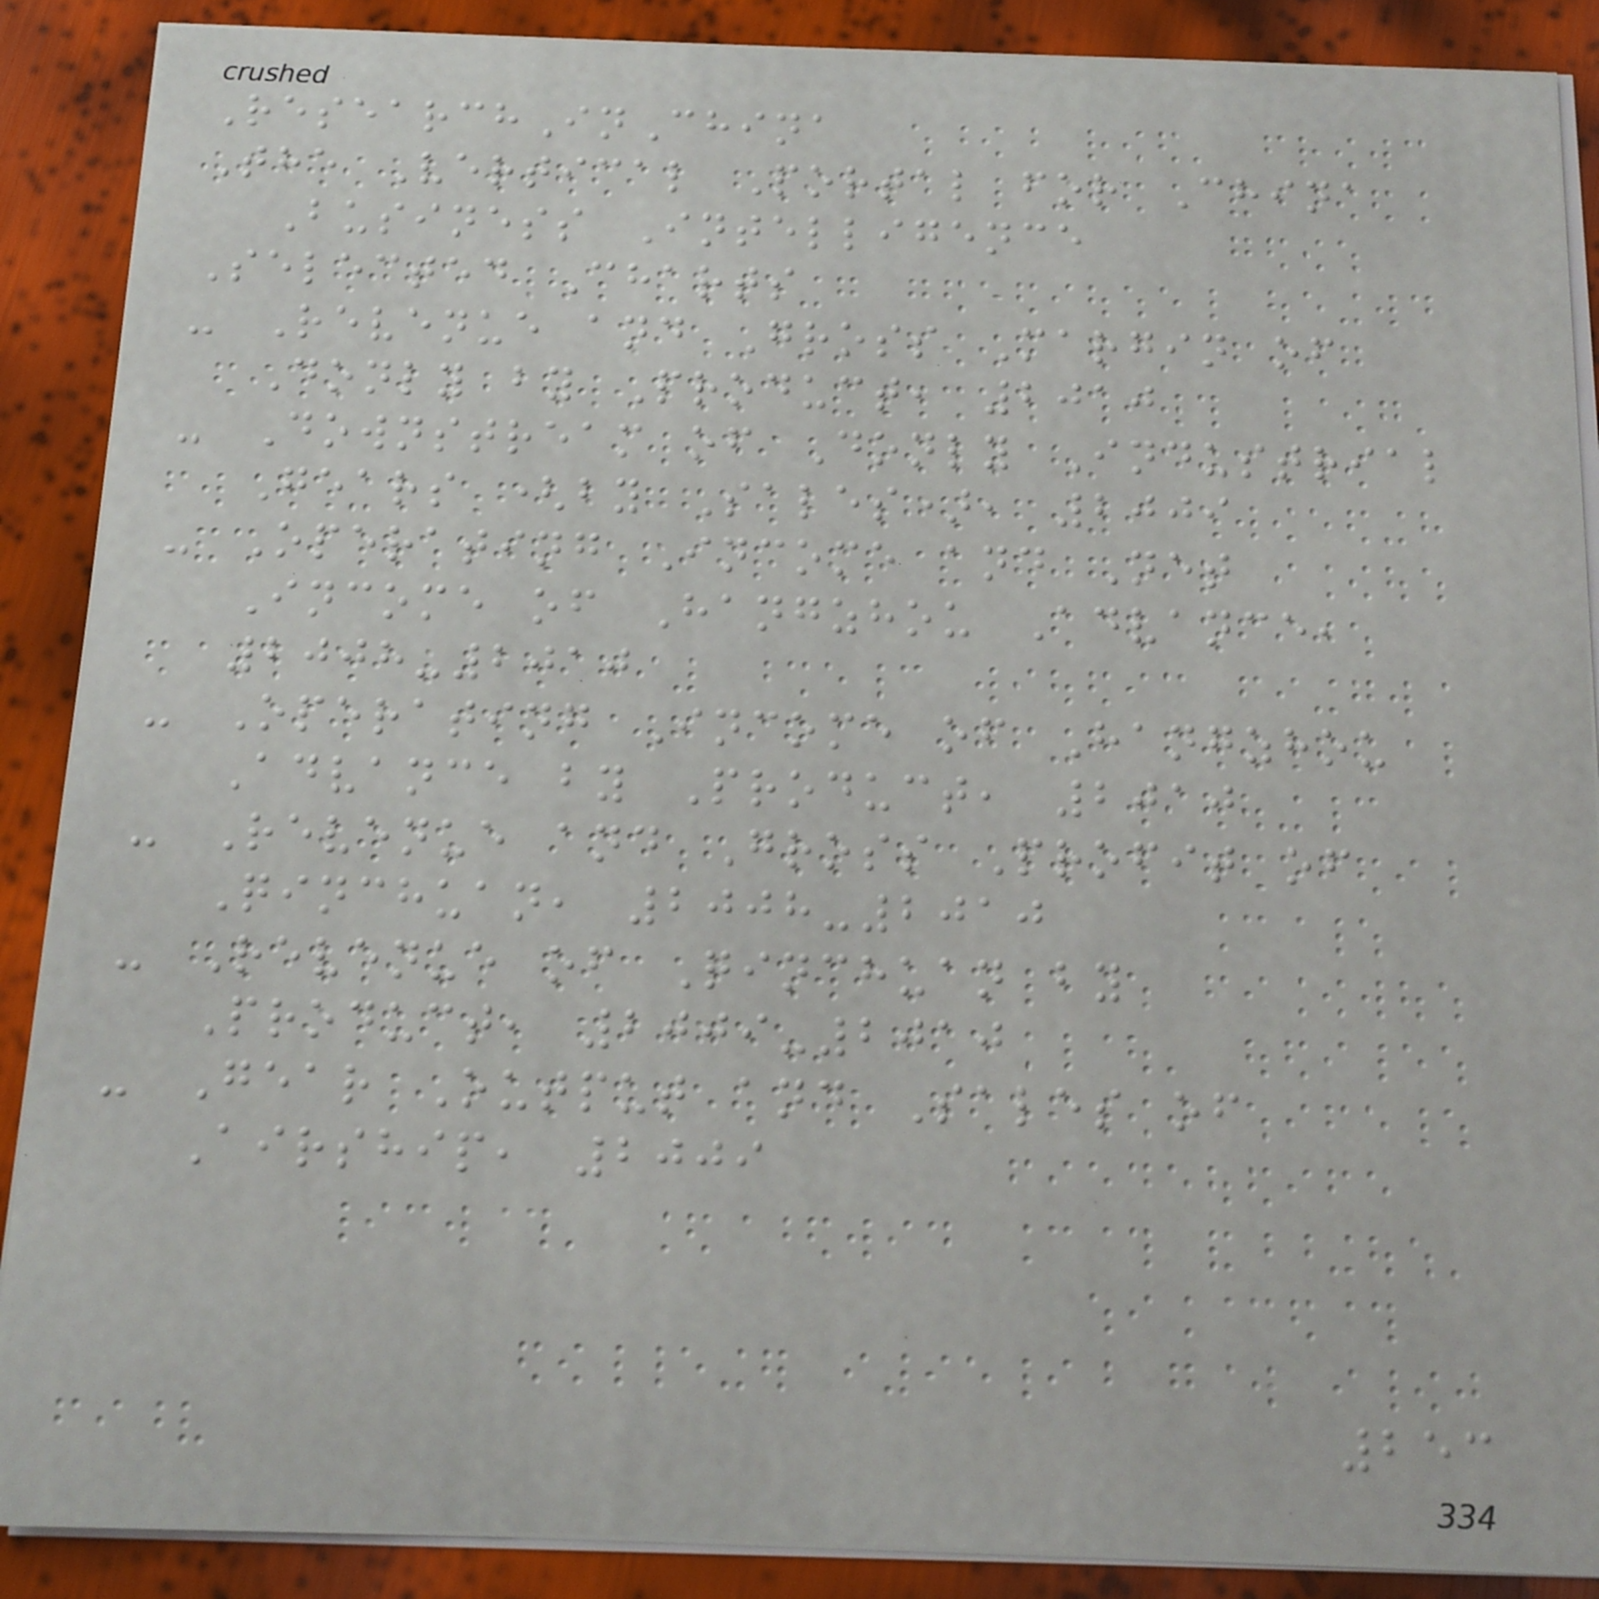ResearchInChina
The Vertical Portal for China
Business Intelligence
Selected Charts
- Revenue and Gross Margin of
Donly by Product, 2010
- Downstream of Donly Industrial
Gears (by Sales), 2009
- Operating Income and Net
Income of Hangzhou Advance,
2008-2010
- Operating Income of Hangzhou
Advance by Product, 2010
- Revenue and Gross Profit of
Qinchuan, 2008-2010
- Revenue of Qinchuan by
Product, 2009-2010
- Gear Output and Sales of
Airship, 2009
253
